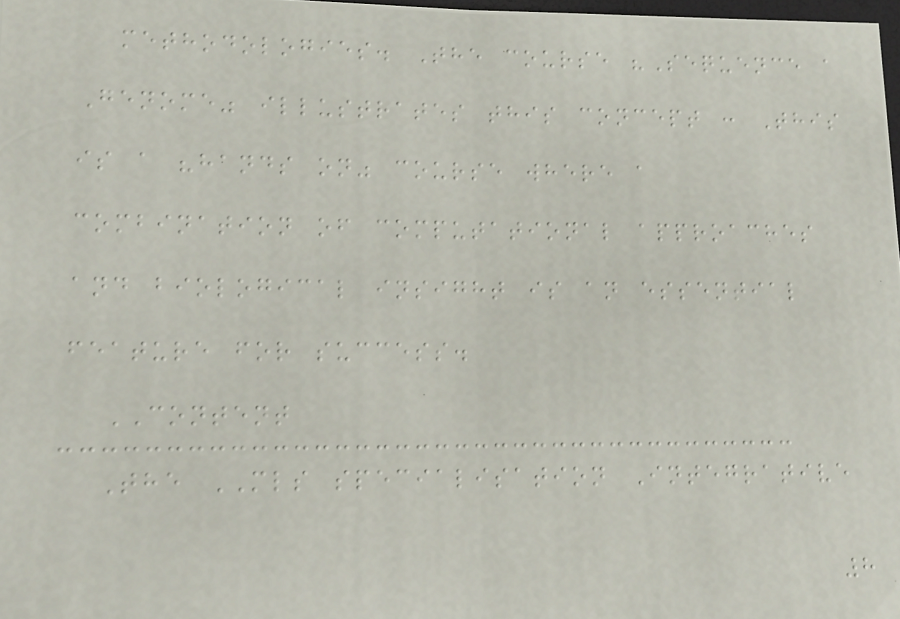methodologies. The course "Sequence a
Genome" illustrates this concept : This
is a "hands on" course where a
combination of computational approaches
and biological insight is an essential
feature for success.
CONTENT
The MLS specialisation Integrative
8
